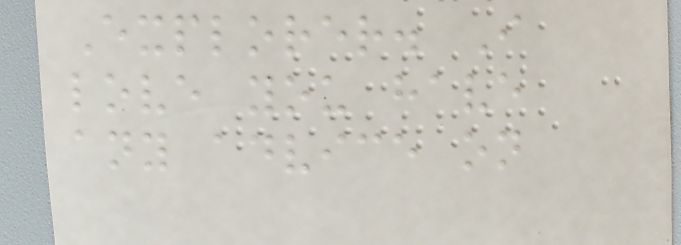Explorer. I
love you have
any advice on
